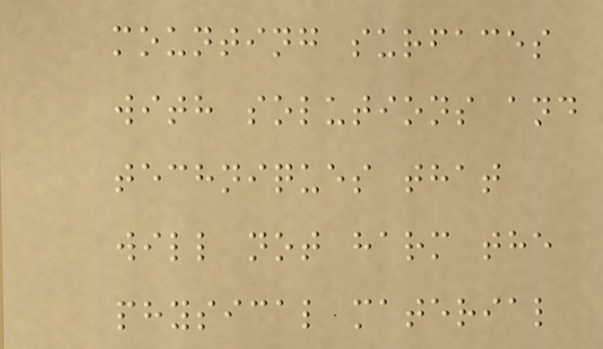mounting surfaces
with solutions and
techniques that
will not harm the
physical material
